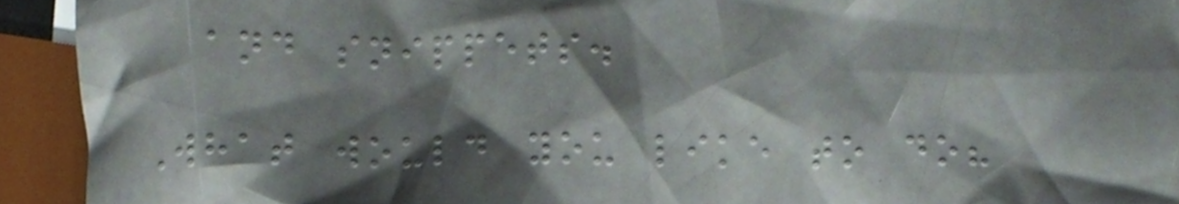and snippets.
What would you like to do?
